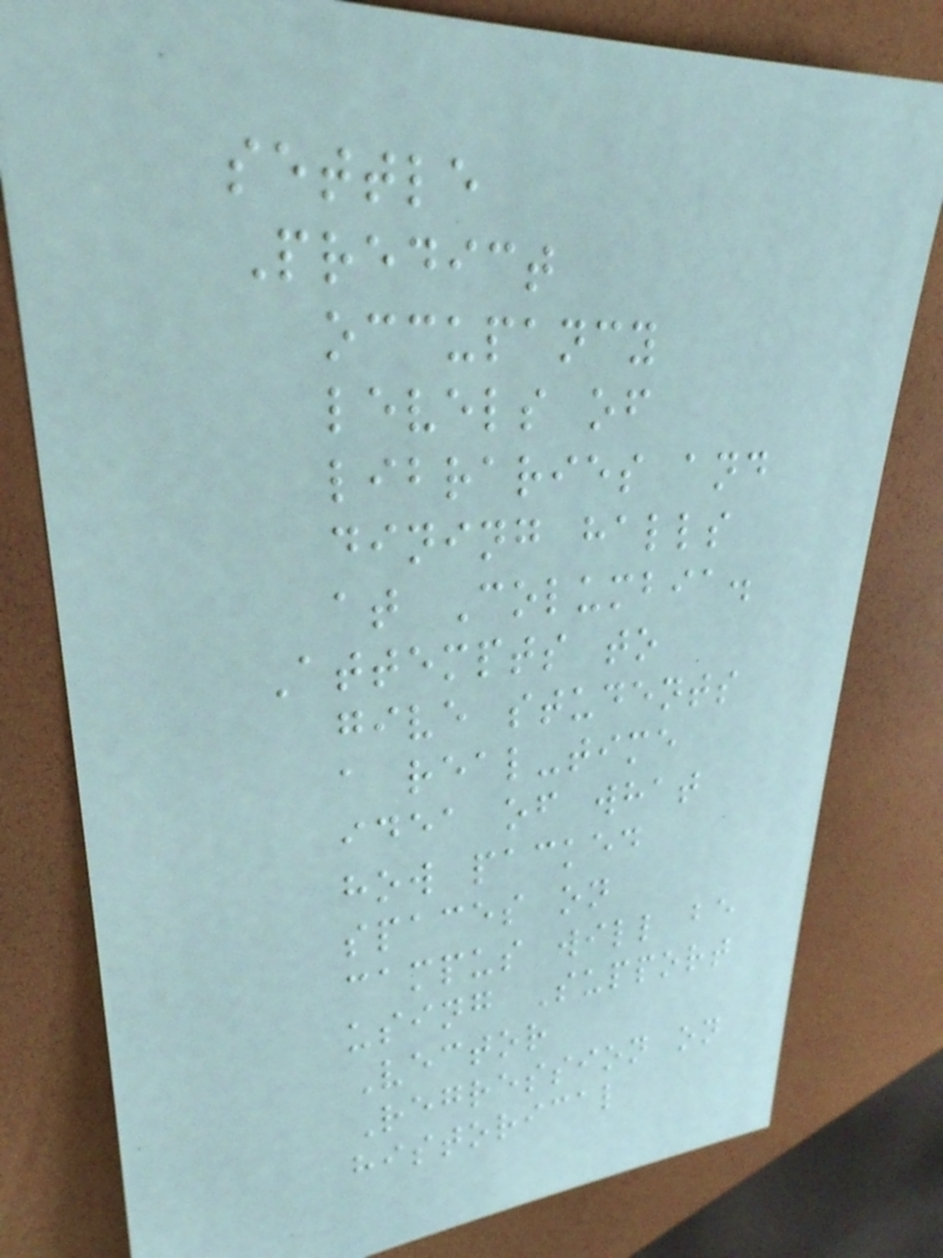settle
Predict
occupancy
levels of
libraries and
dining halls
at Columbia.
Attempts to
give students
a real-time
idea of what
how packed
spaces on
campus will be
using Support
Vector
Regression on
historical
